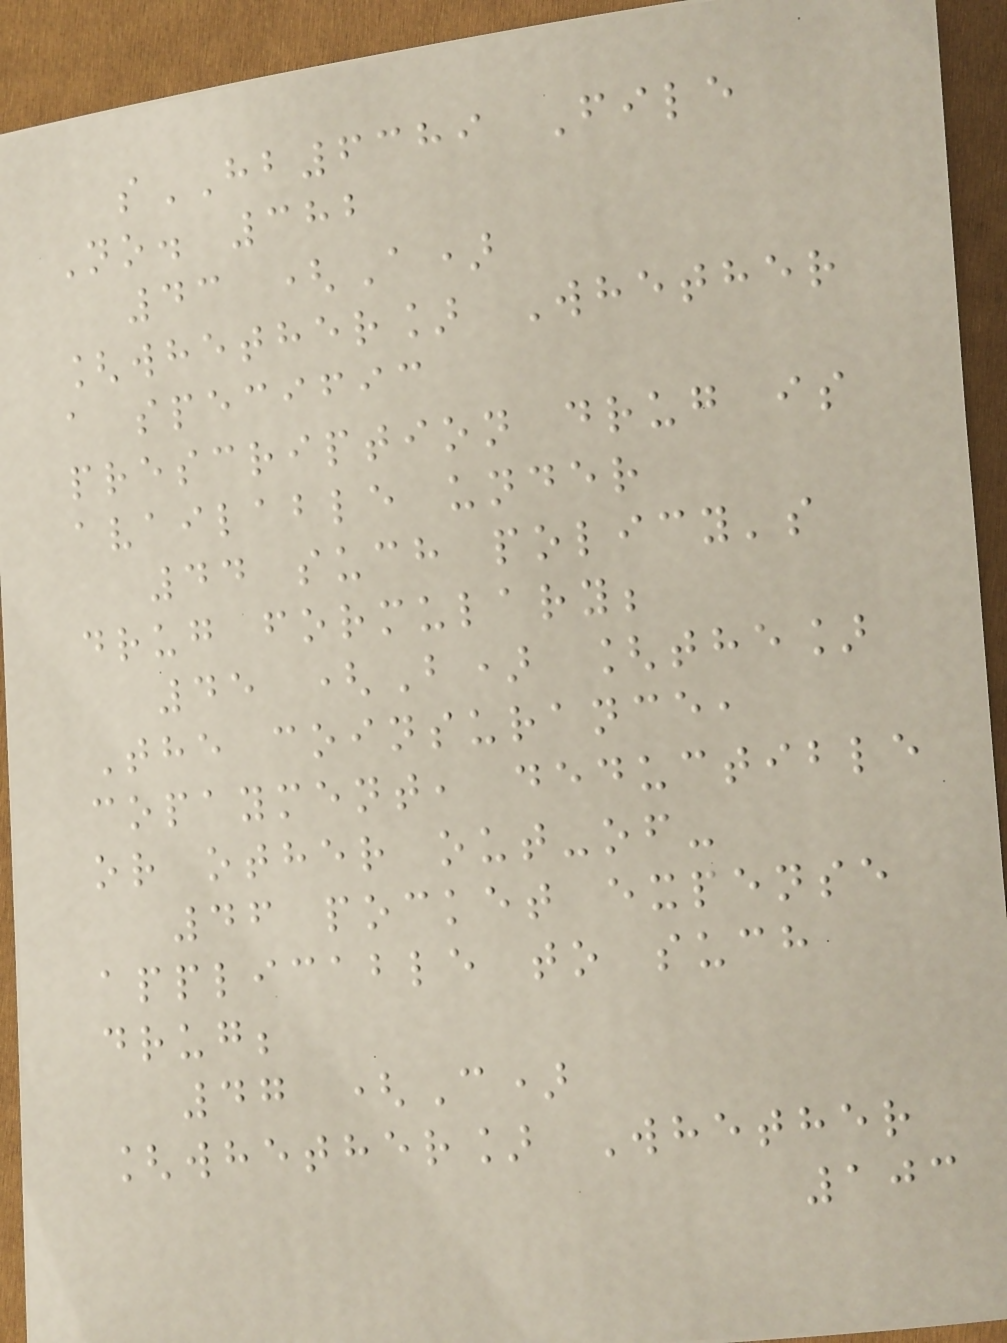sHB6389 File
No. 382
43 (A)
[whether] Whether
a specific
prescription drug is
available under
44 such policy's
drug formulary;
45 (B) [the]
The coinsurance,
copayment, deductible
or other out-of-
46 pocket expense
applicable to such
drug;
47 (C)
[whether] Whether
103
